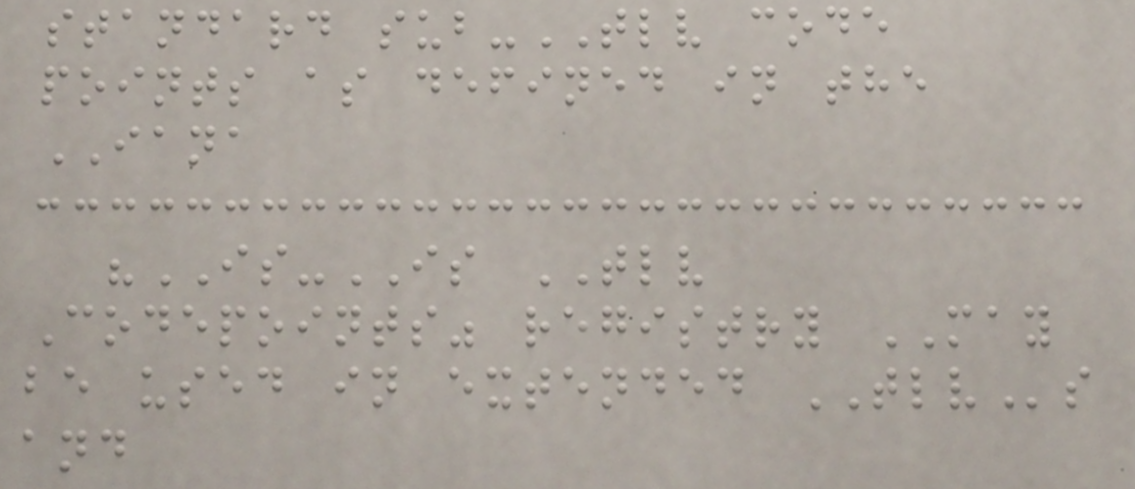standard sub-TLV code
points as defined in the
IANA
"IS-IS TLV
Codepoints" registry MAY
be used in extended TLVs
and
